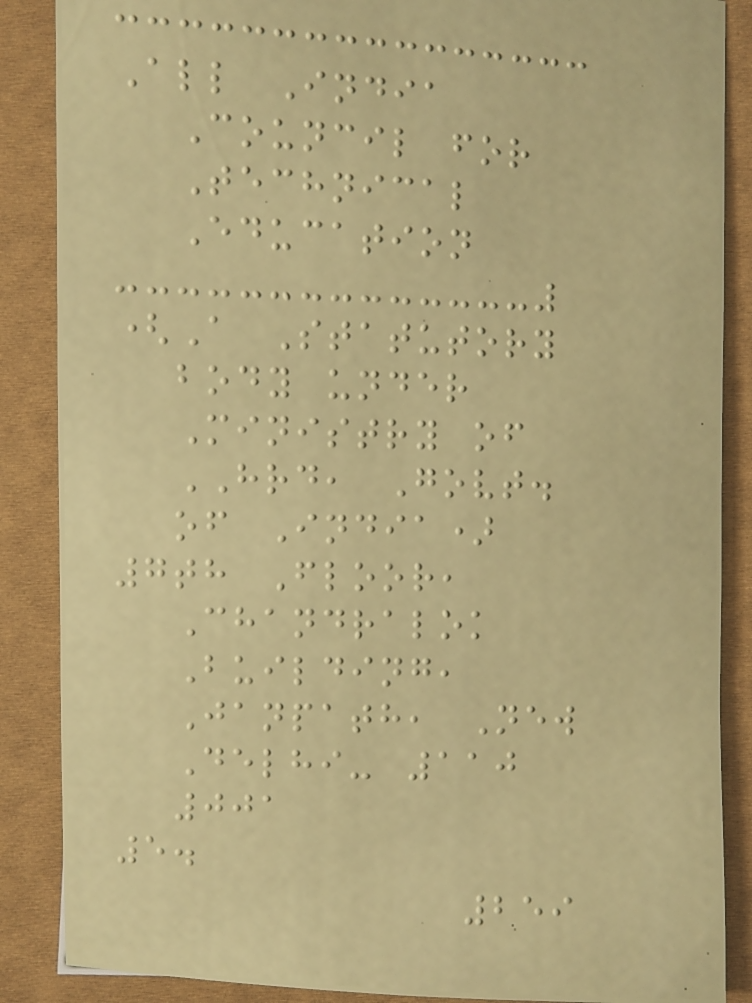All India
Council for
Technical
Education
(A Statutory
body under
Ministry of
HRD, Govt.
of India)
7th Floor,
Chandralok
Building,
Janpath, New
Delhi- 110
001
5.
259
